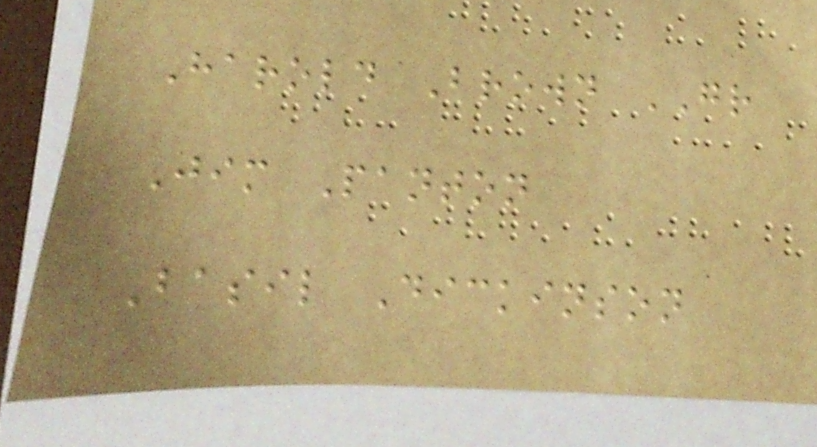Harold Brown GR
Jim Panton
Basil Dickinson
